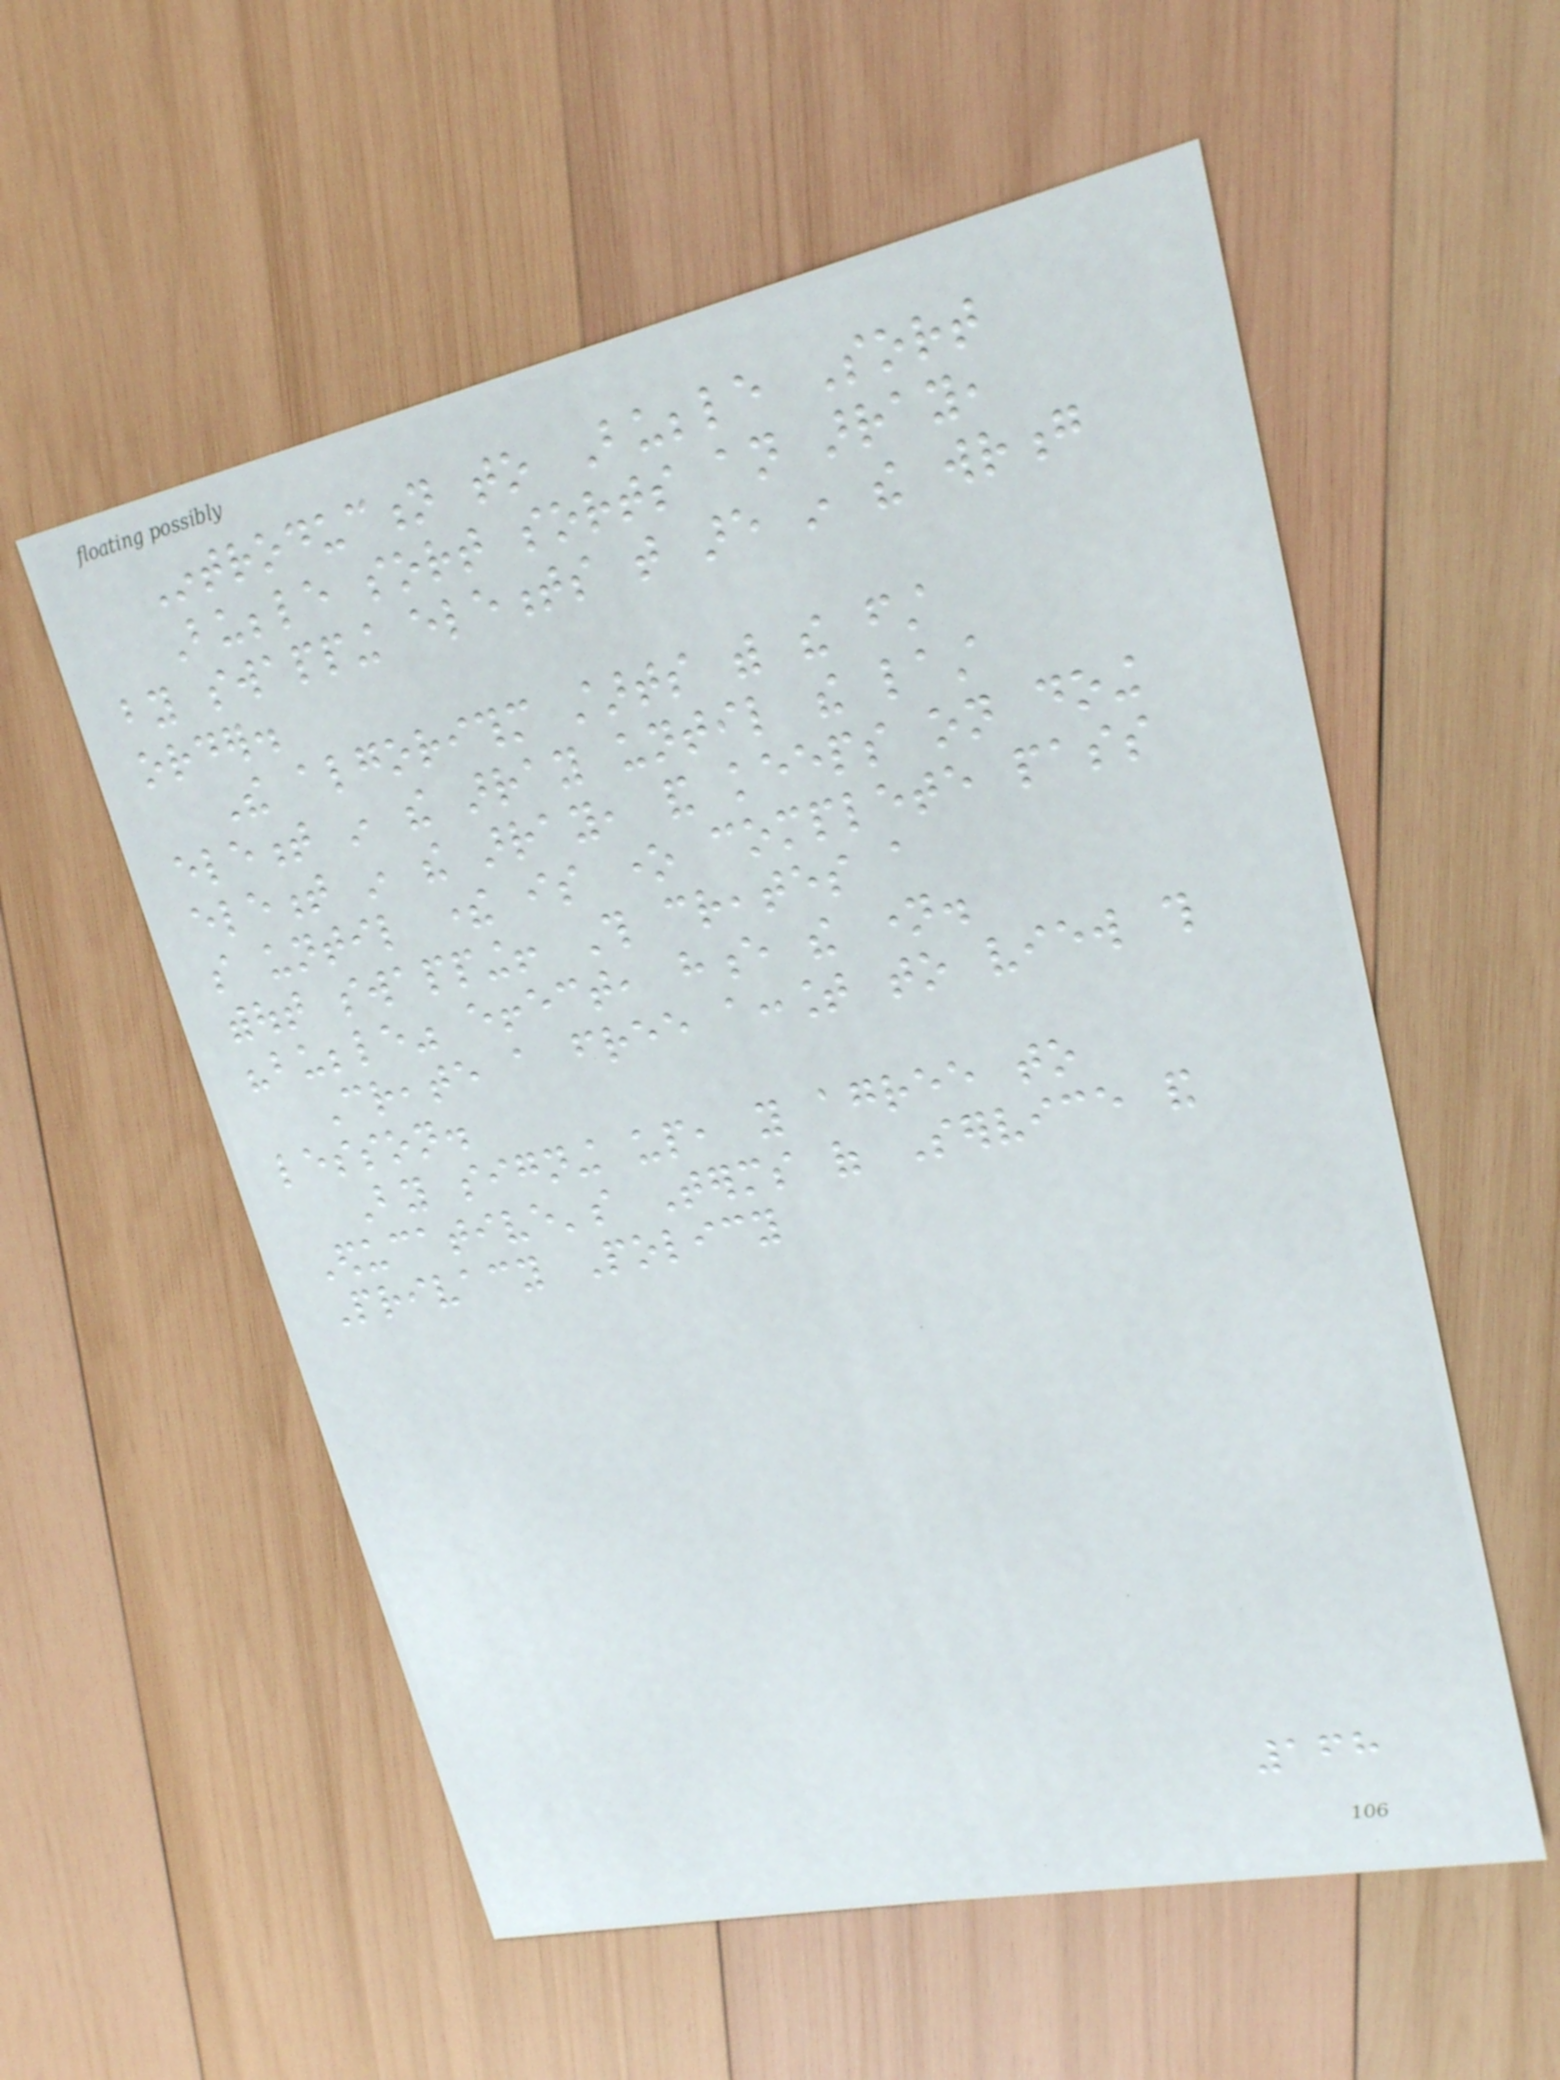Introduction to Bubble Sort
Bubble sort sorts an array,
by swapping elements that are in the wrong
order.
The algorithm starts with the first
element in the array until the last
element in the array, and keeps on doing
so until there is one complete pass
without swapping! This creates a
"bubble" effect, hence the name.
Create a free account to view this
lesson.
By signing up, you agree to
Educative's Terms of Service and
Privacy Policy
168
